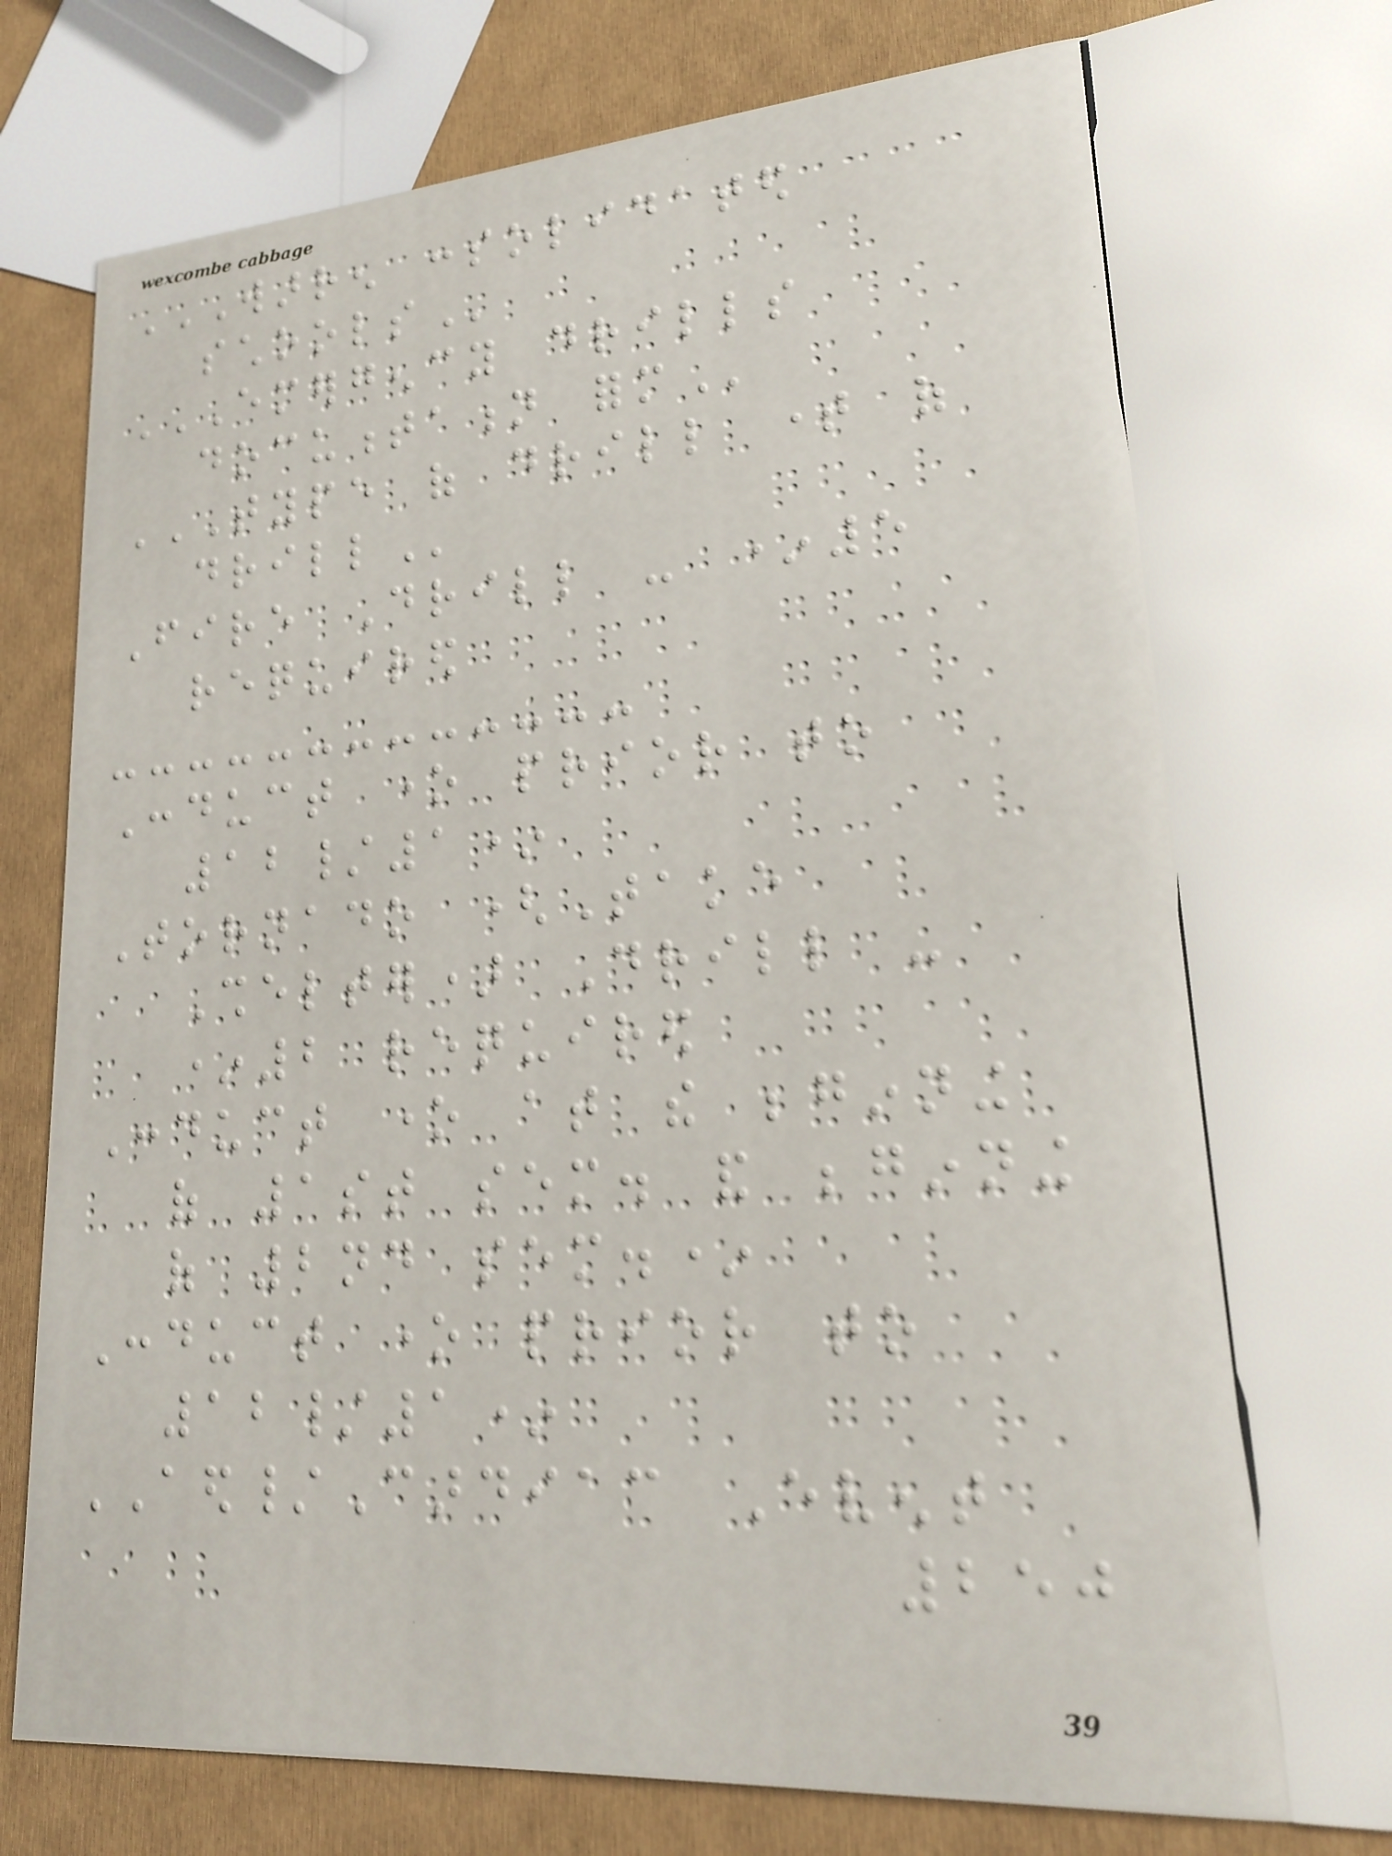WARREN CONSOLIDATED
SCHOOLS
EMERGENCY DRILLS
DOCUMENTATION FORM
TYPE OF DRILL TIME OF
DRILL
Fire Drill - *5
required
Conduct one prior to
12/1*
Tornado (Take
Shelter) Drill -
*2 required
Conduct one at the beginning
of 1st sem. and beginning
of 2nd sem.*
Conduct one prior to
12/1*
AED/Cardiac Event
250
